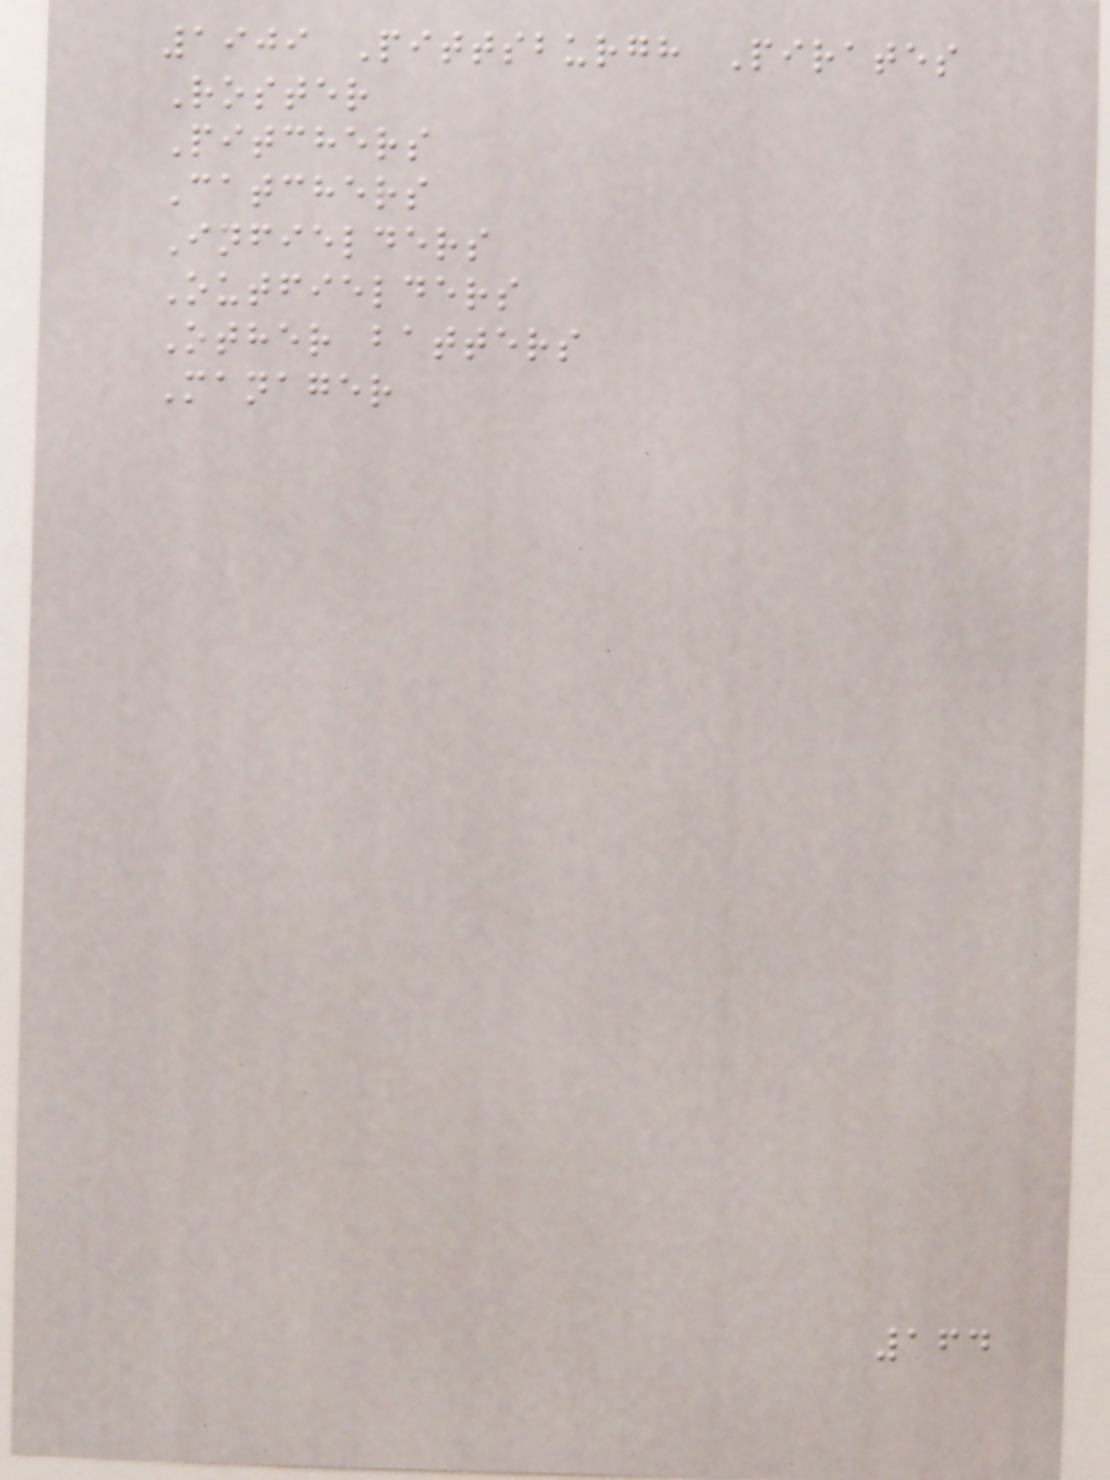1909 Pittsburgh Pirates
Roster
Pitchers
Catchers
Infielders
Outfielders
Other batters
Manager
164
